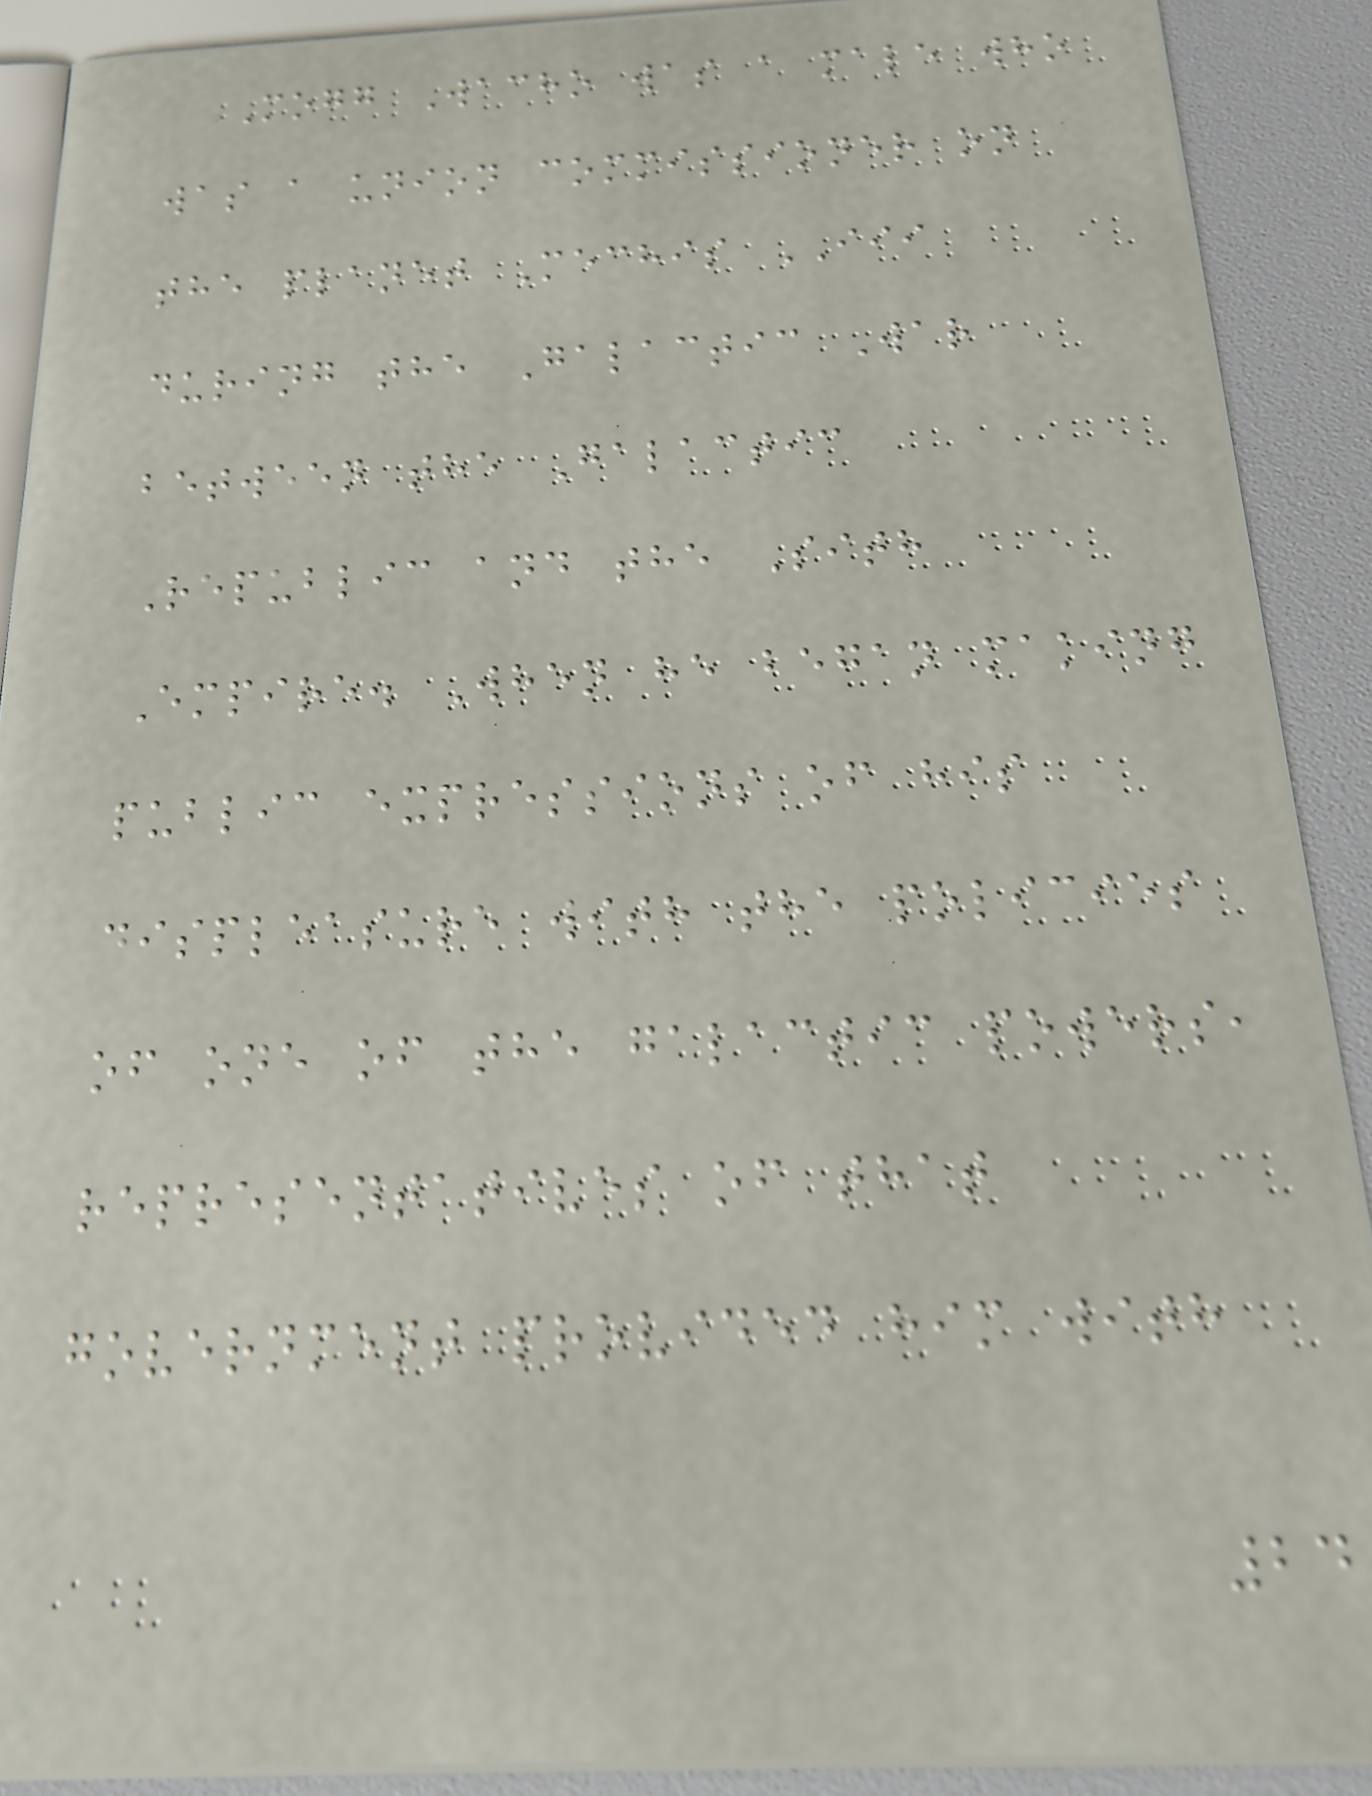Mogg Wacho was a male who
was a union commissioner on
the planet Mechis III
during the Galactic War
between the Galactic
Republic and the Sith
Empire. When he began making
public expressions of his
displeasure with the policies
of one of the galactic powers,
representatives of that
government provided him with
24
